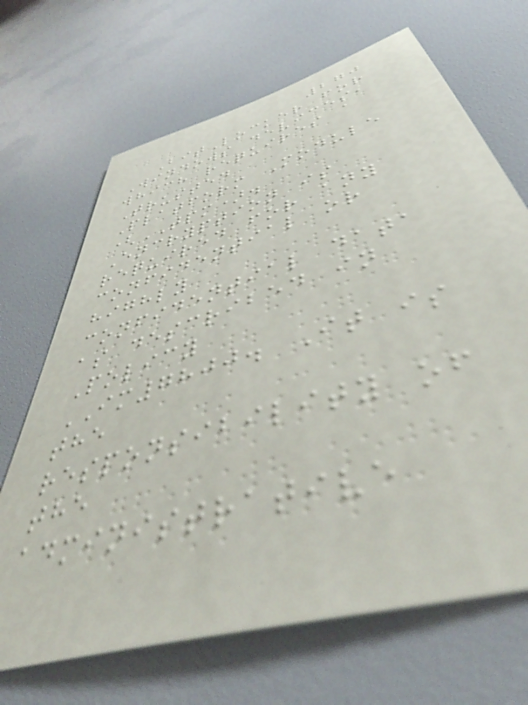270
BitLocker for
Windows devices,
which requires a
Trusted
Platform Module
(TPM).
Encryption is
required for any
confidential or
highly
confidential data
as described in
Policy
IM7800. It is
the
responsibility of
the
administrative
